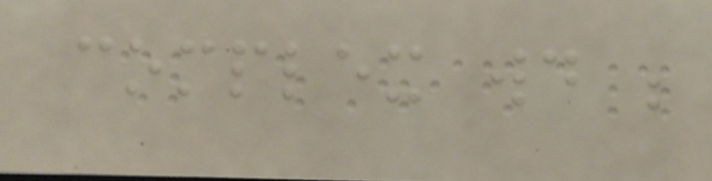complex would be
